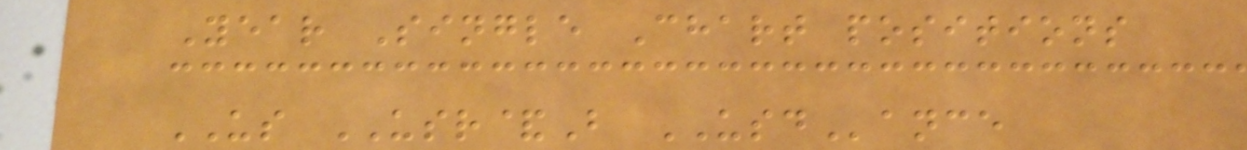Year Single Chart positions
US USR&B USDance
